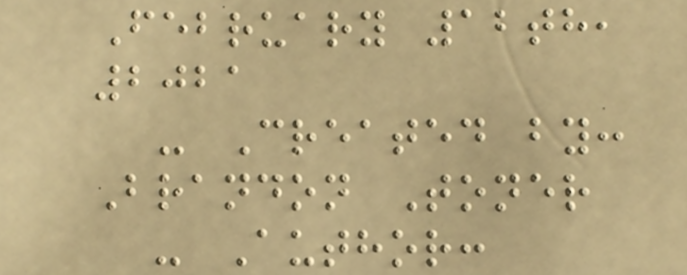February 12th,
2021
- Created by:
Brandon Toner
- Author:
